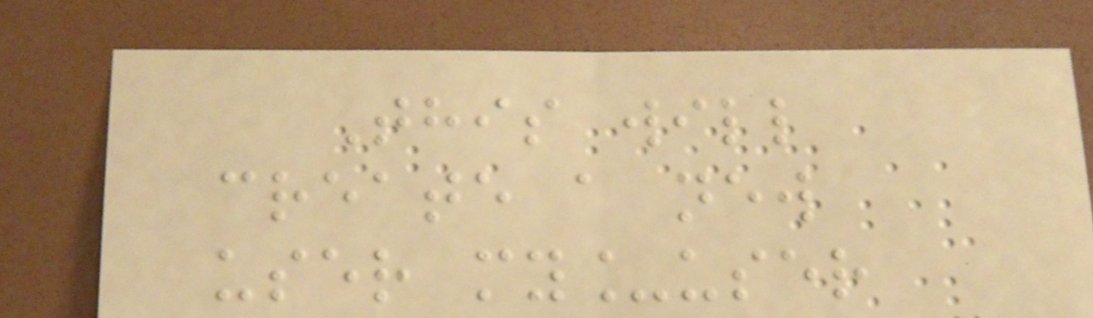This will
create a new
user my_user
